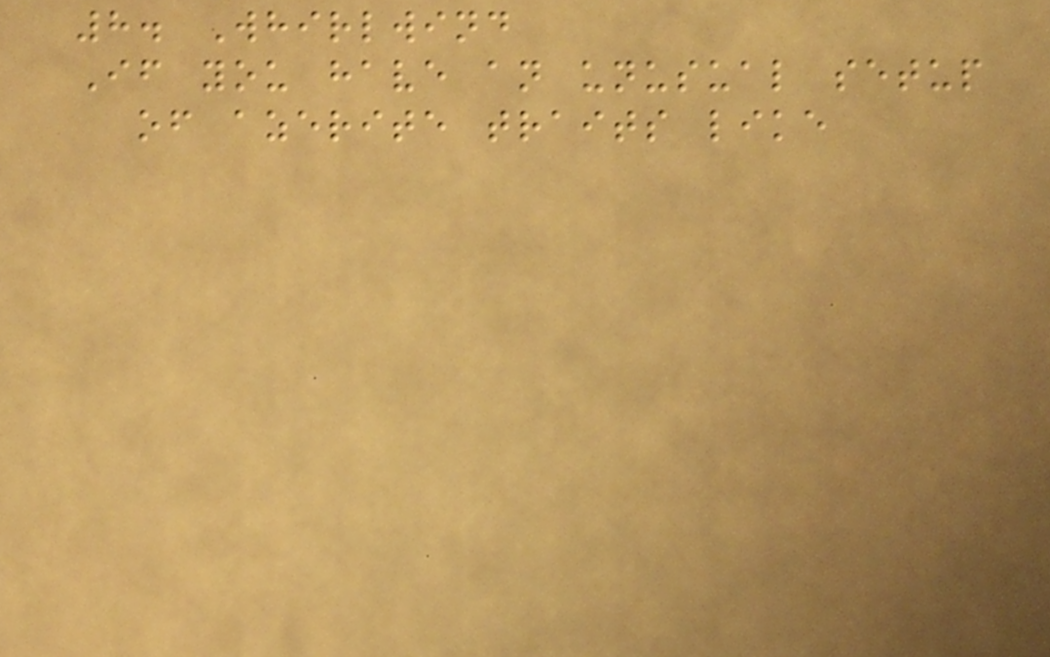8. Whirlwind
If you have an unusual setup
of azerite traits like
